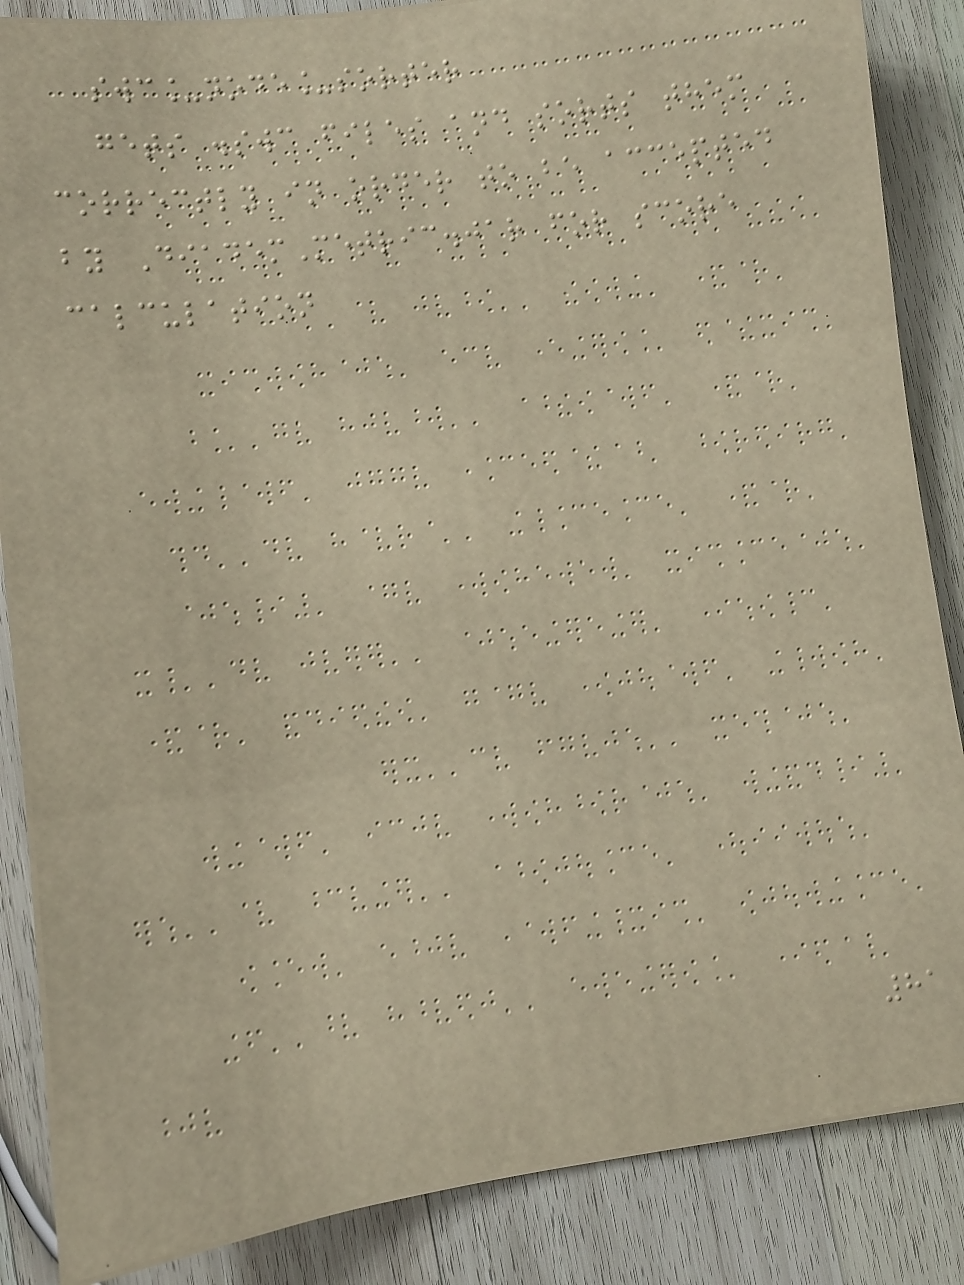swc_node_sorter
gets .swc files and sorts them
correctly in order to be accepted
by DiademMetric.jar for score
calculation
81
